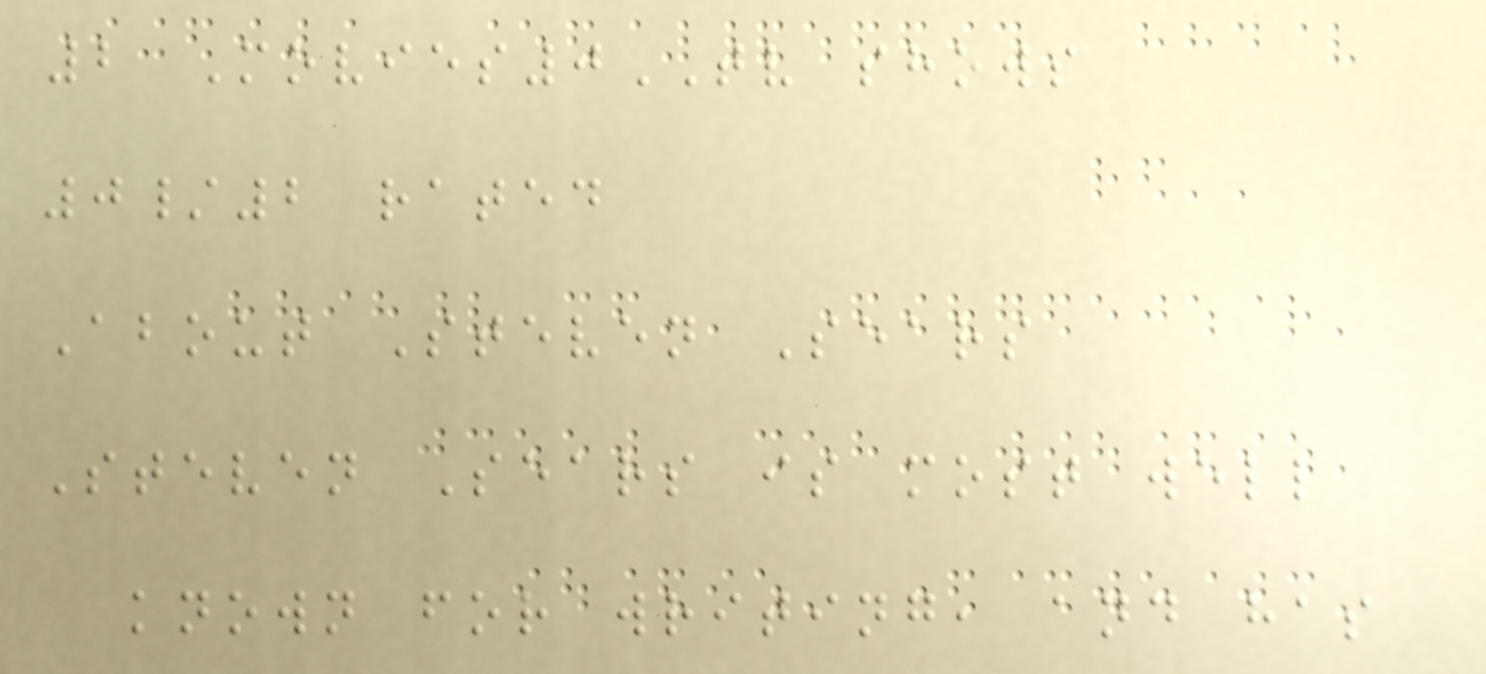2 Movies0TV shows
0/2 rated
About Steven Sears
Steven Sears is most well
known for writing, and has
